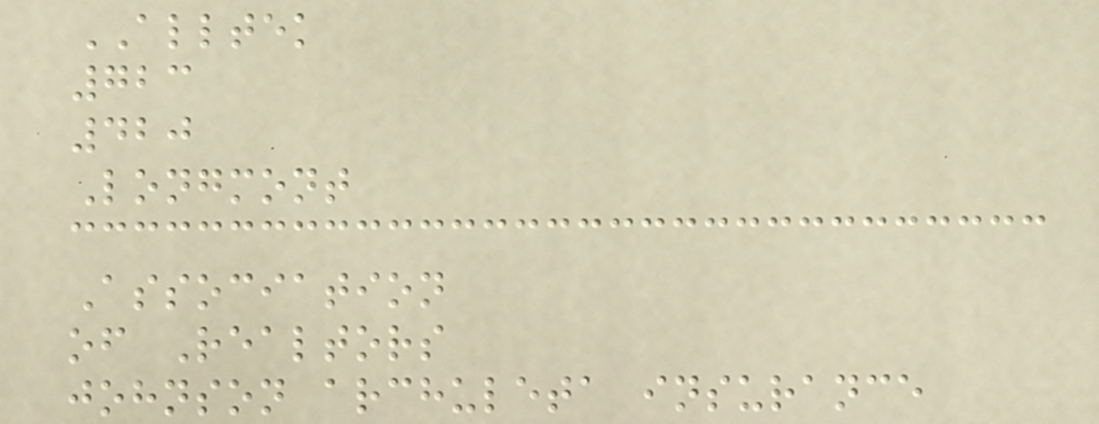ALLTEK
723
420
Longmont
Association
of Realtors
johnson archuleta insurance
